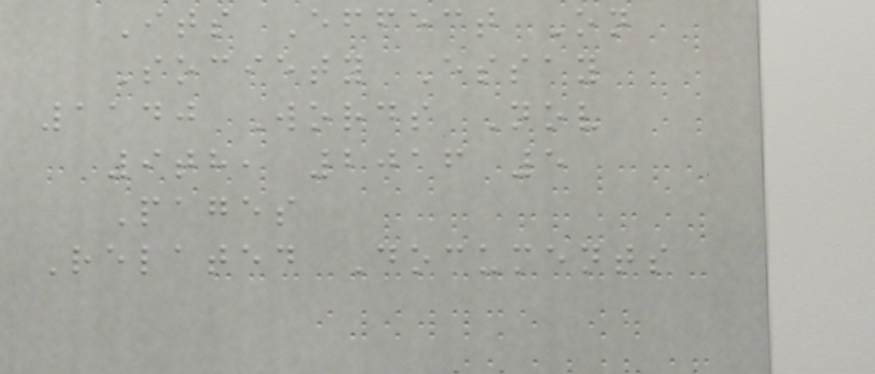Its Effect On
Society Essay
1140 Words Nov
9th, 2016 5
Pages
Related Documents
